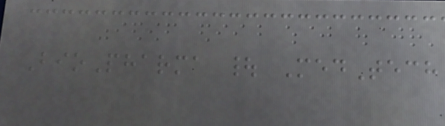BioPharma | MedTech
